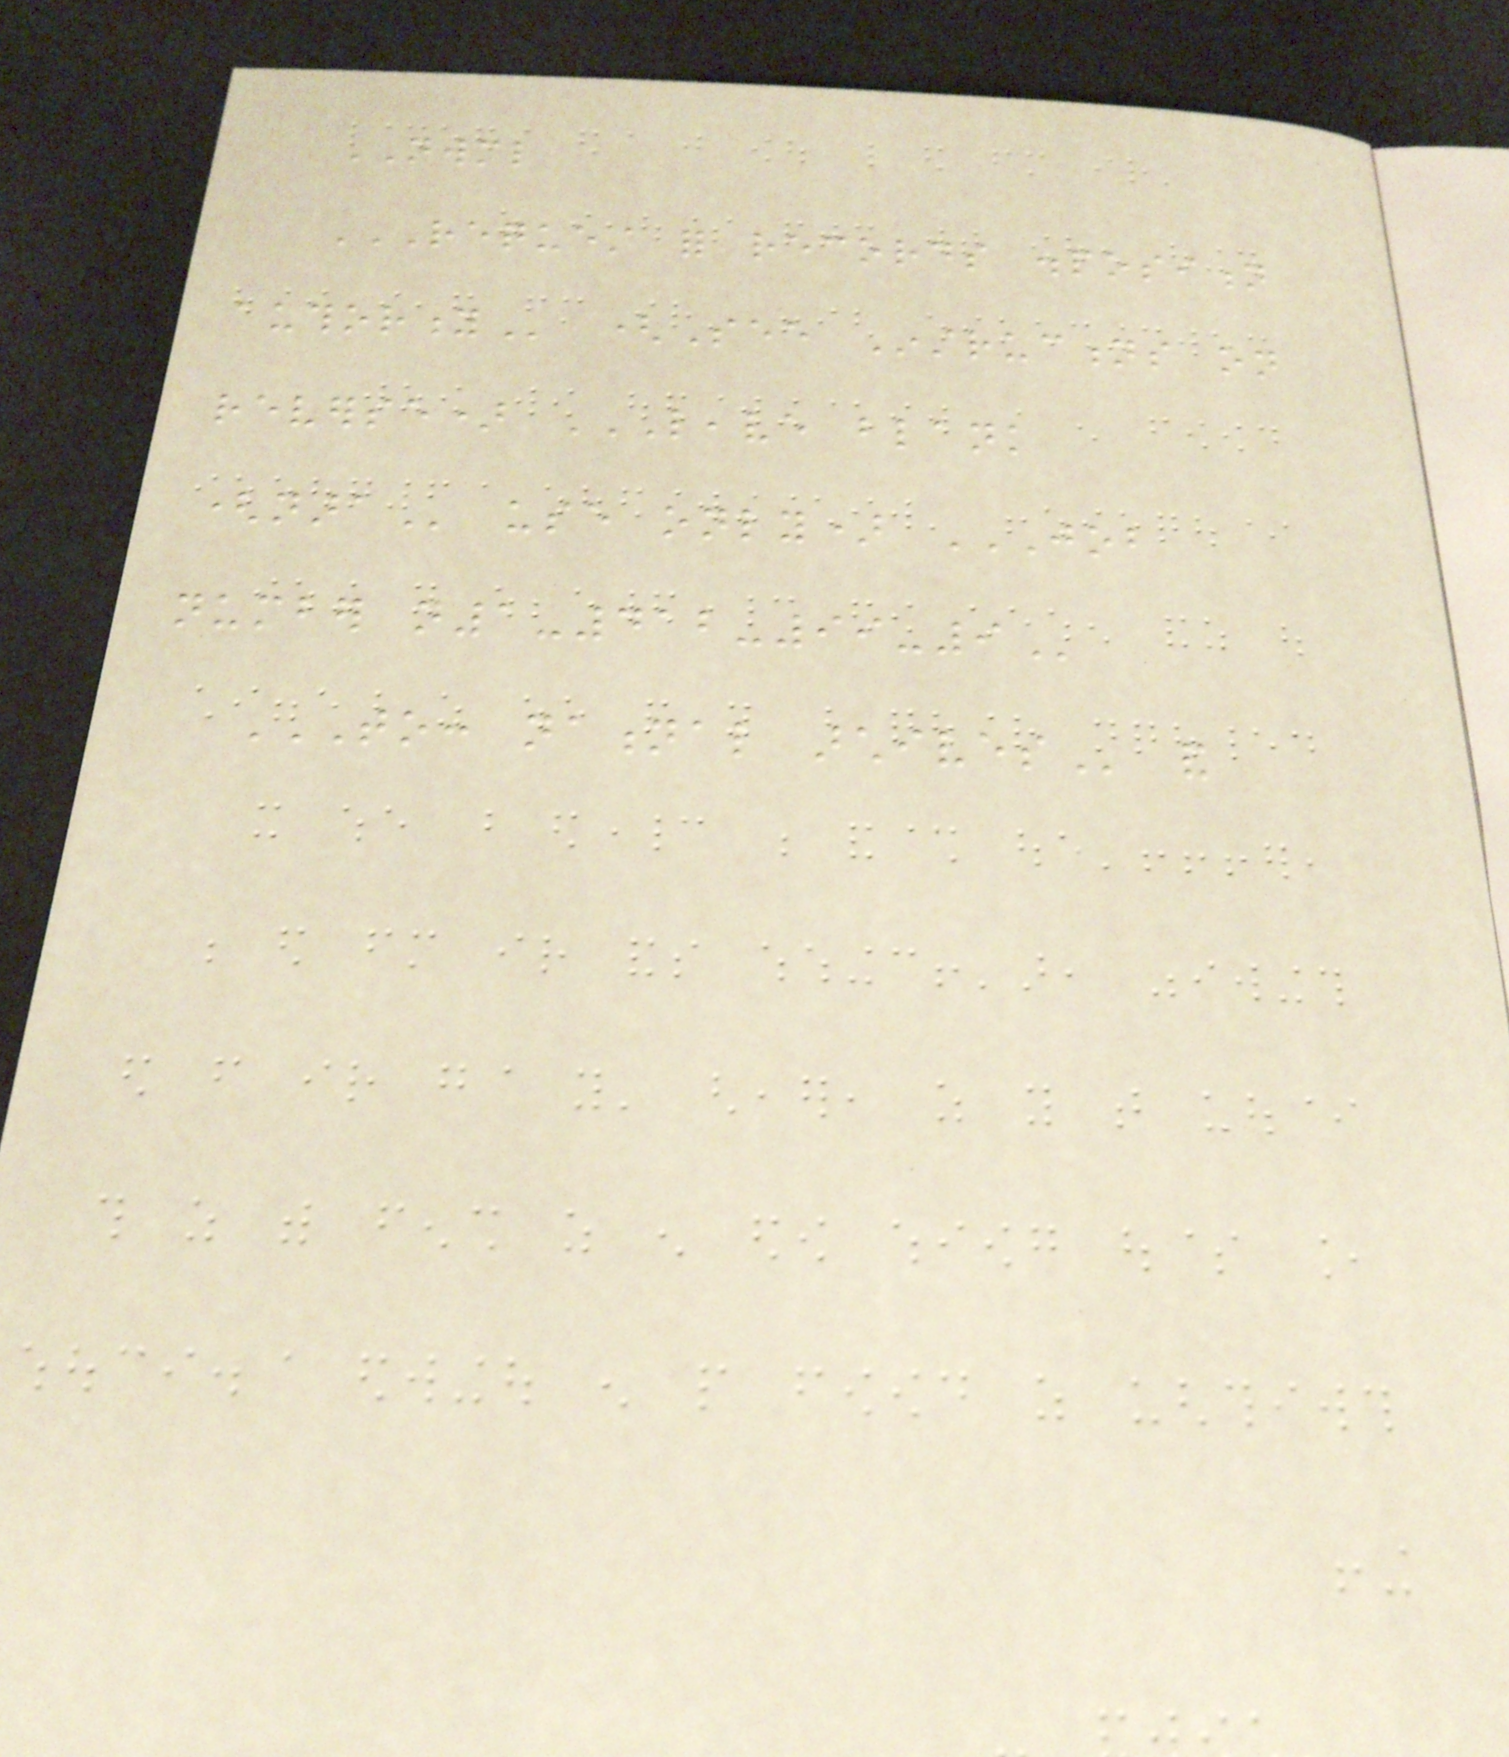NWML
REQUEST FOR RECORDS DISPOSITION
AUTHORITY (See Instructions on
reverse) LEAVE BLANK
(NARA use only) JOB
NUMBER N1-412-99-9
TO: NATIONAL ARCHIVES and
